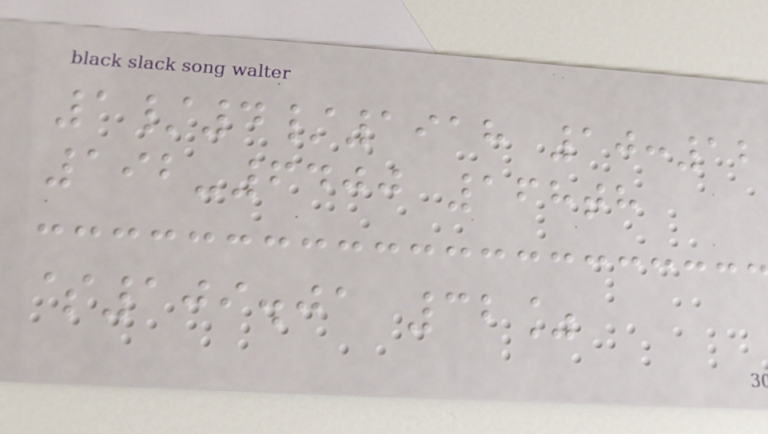1/4/1918 10:12
192-6400 168th
$109.01 32%
